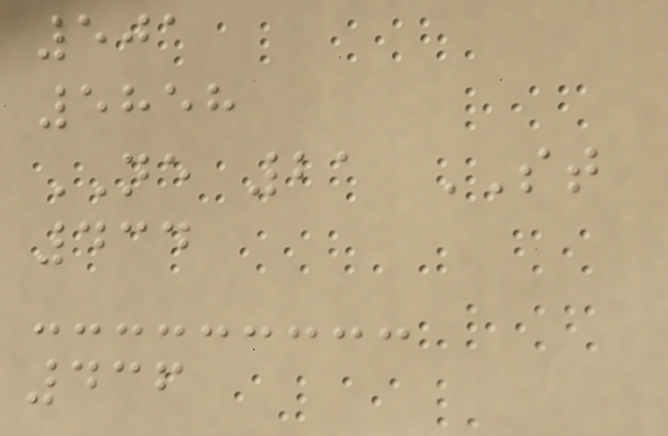501
5858
NE 21 ST
434
436
